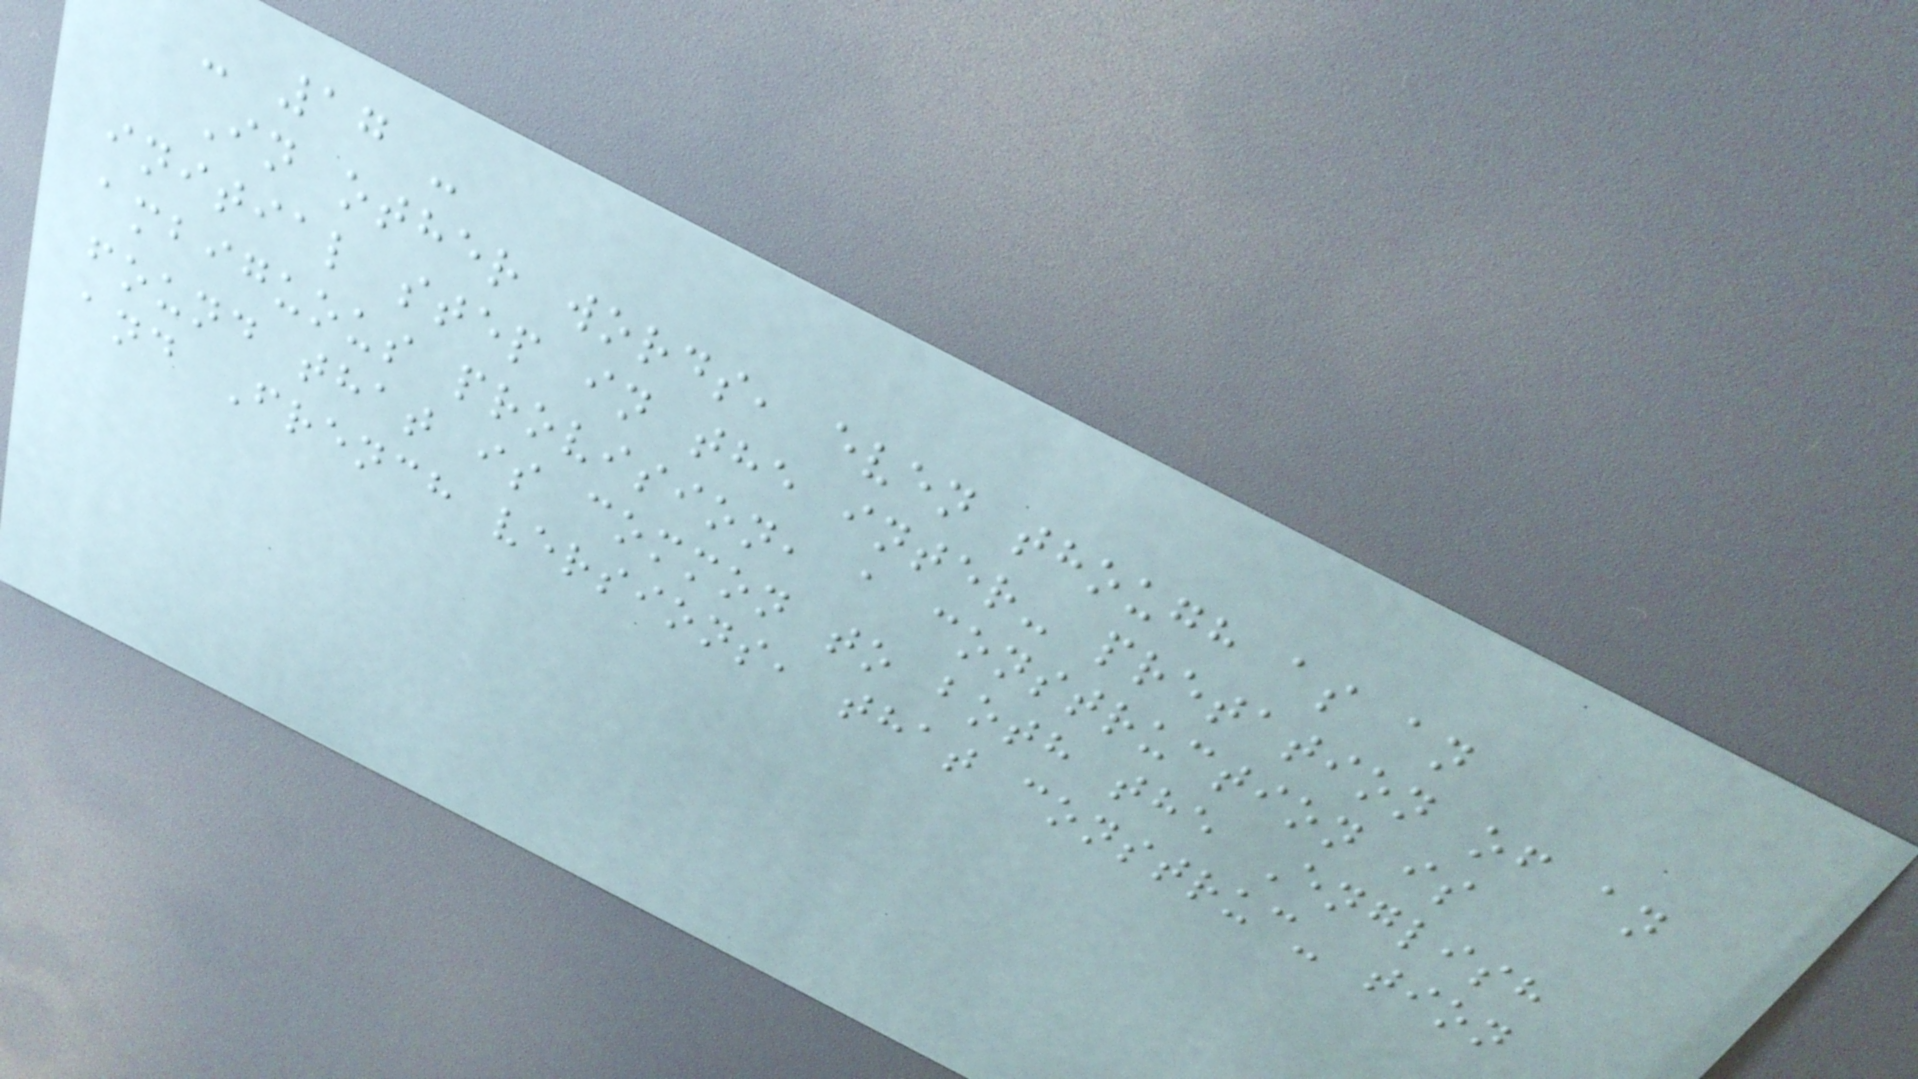- 17 -
In other words, even though as an
initial step in the inter- pretation of an
ambiguous provision, a construction is
found that is common to both the English
and French versions, that construc- tion
